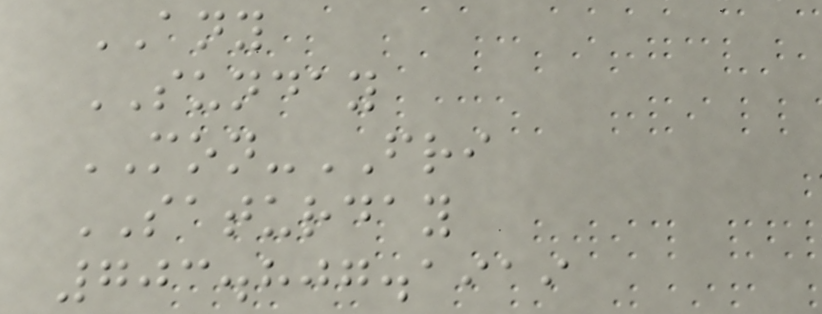ANY
SUNDAY
MON-FRI
SATURDAY
703.807.1919
